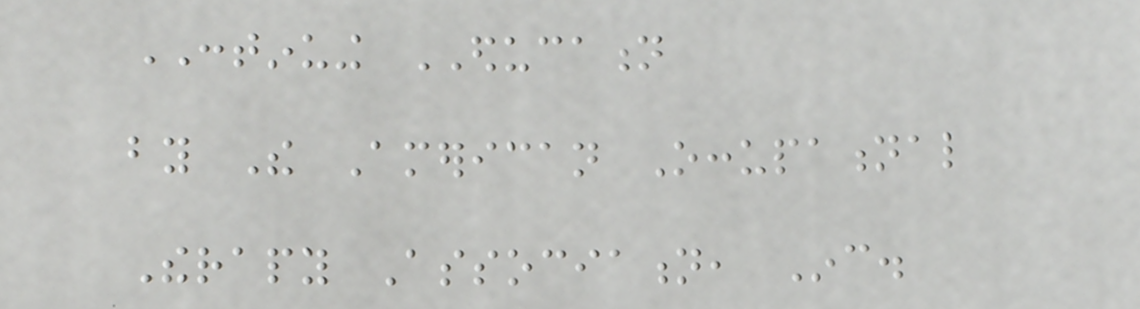CONTINUING EDUCATION
by The American Occupational
Therapy Association, Inc.
